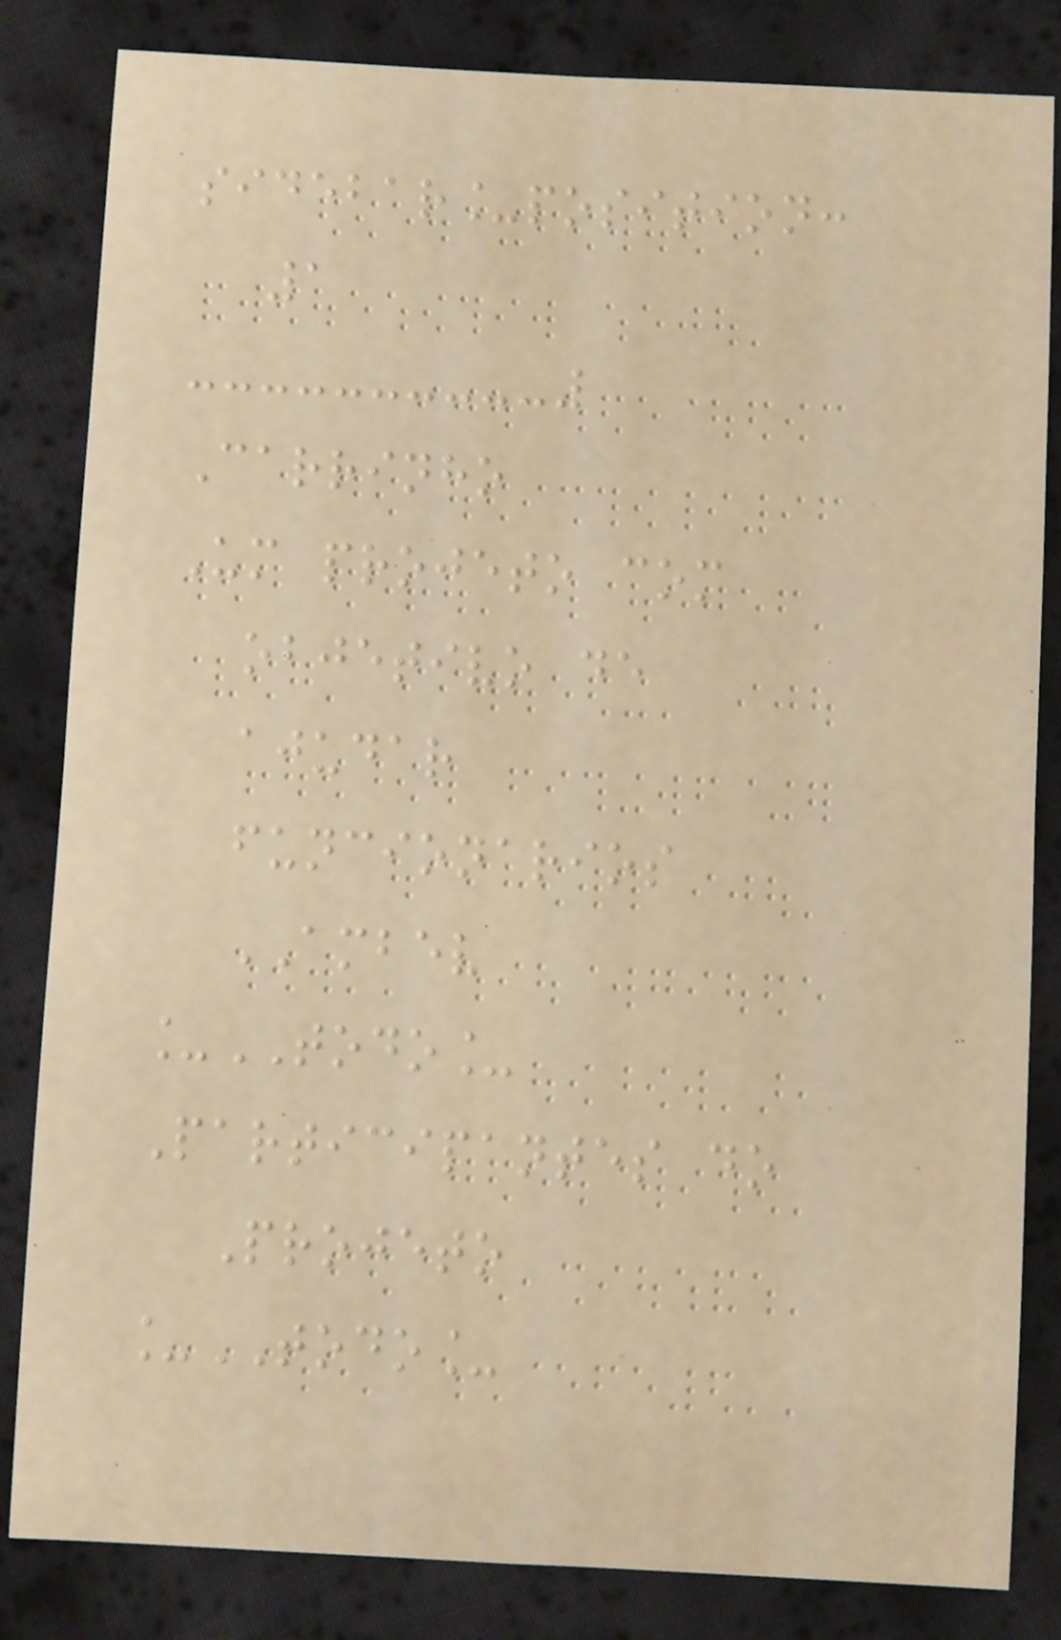sidebar_position:
1
Carrinho
Um projeto com
objetivo de
ajudar
funcionarios
AMBEV
_TODO_
Participantes do
Projeto
_TODO_
